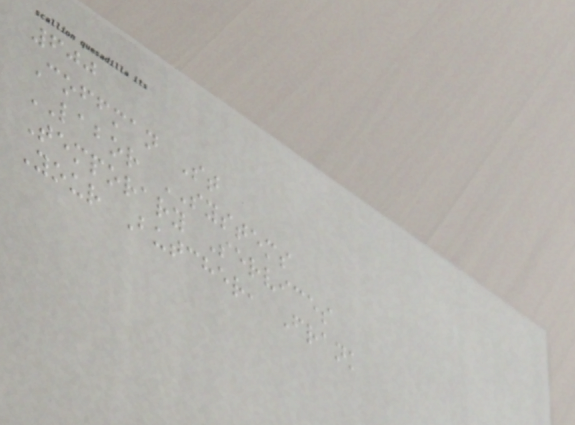600
Coffman St
LABOR SYSTEMS
Temporary Services
Your Butcher, Frank
